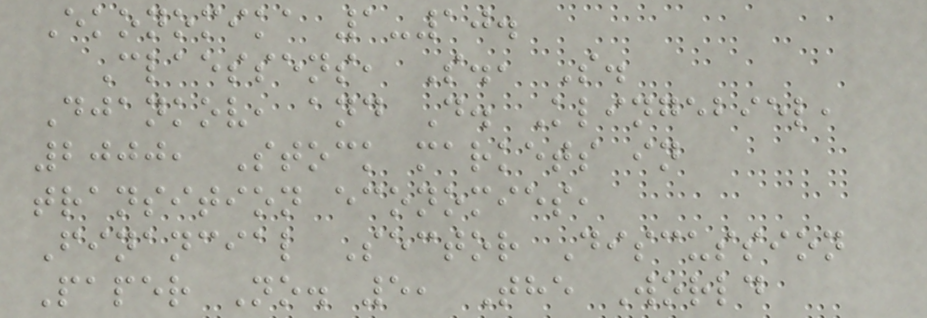Ekonomika 1-10.
Claessens, S., S.
Djankov, and D. Klingebiel,
2000, Stock markets in
transition economies,
Financial Sector Discussion
Paper No. 5, The World
